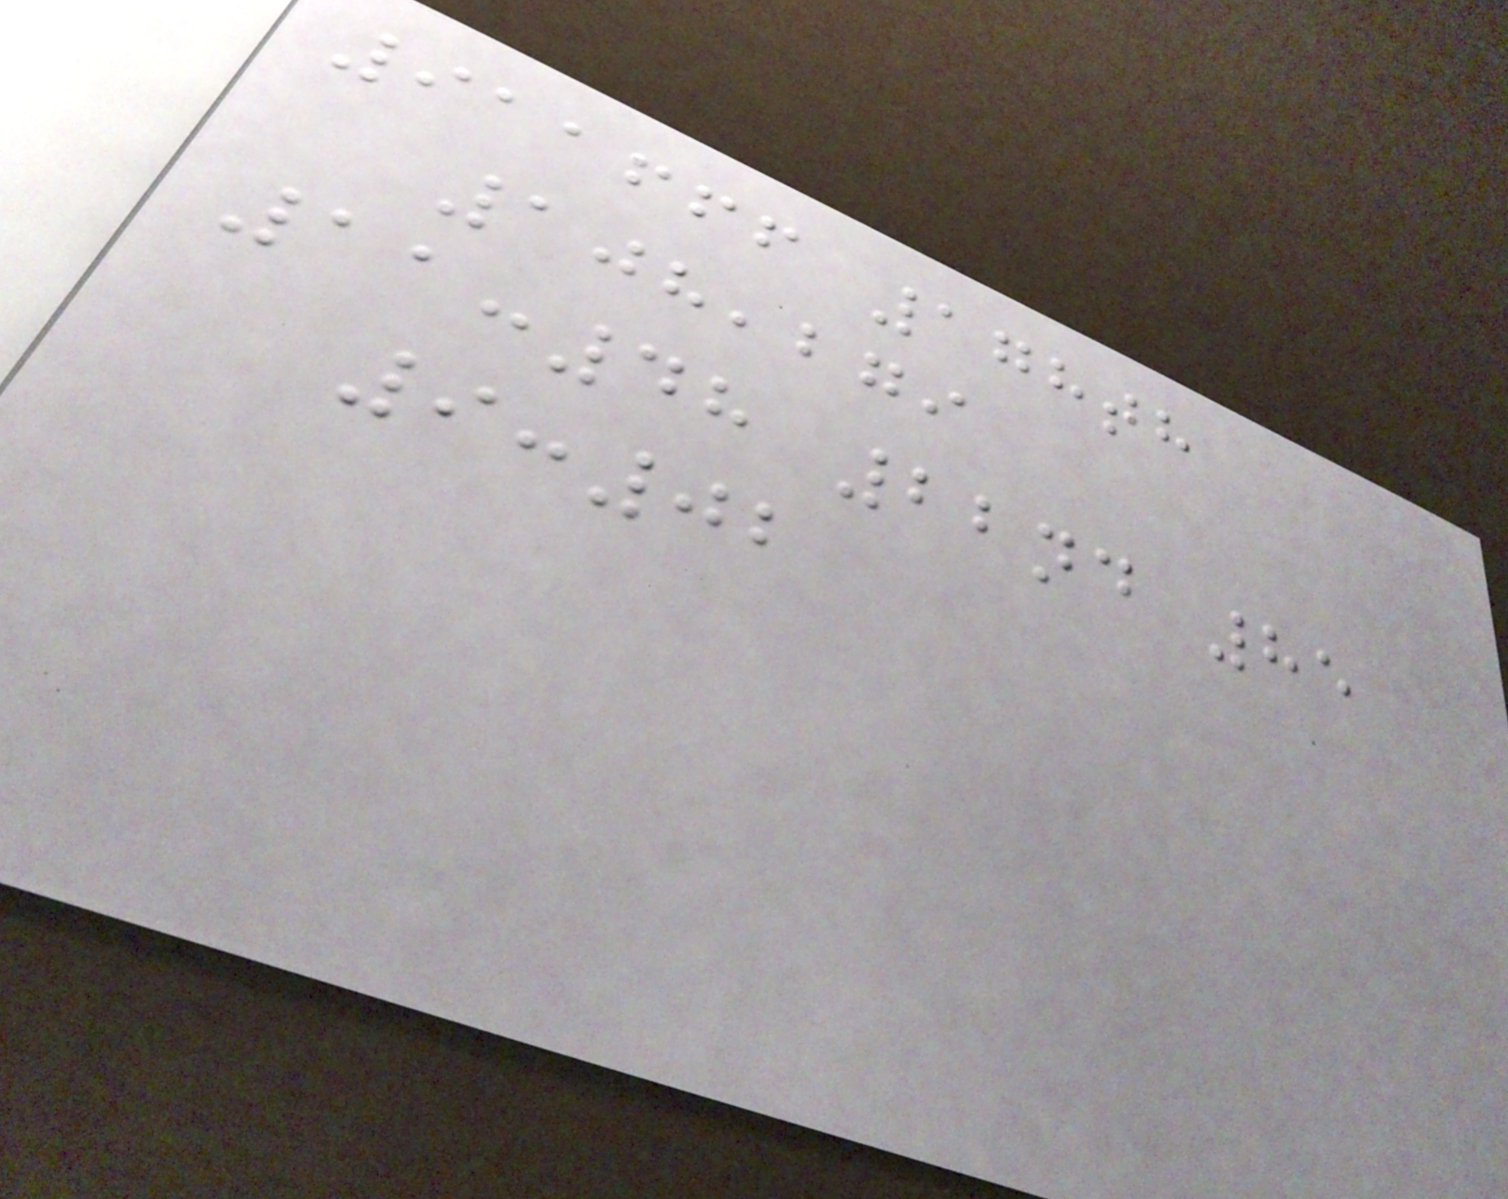911666 178th
108,279
11:48 22nd 85
9:02
